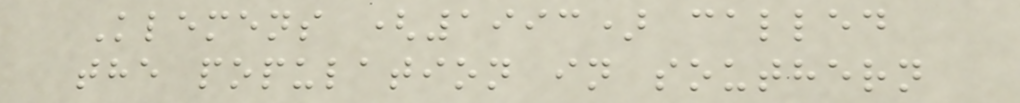Klemens (1993) called
the population in southern
